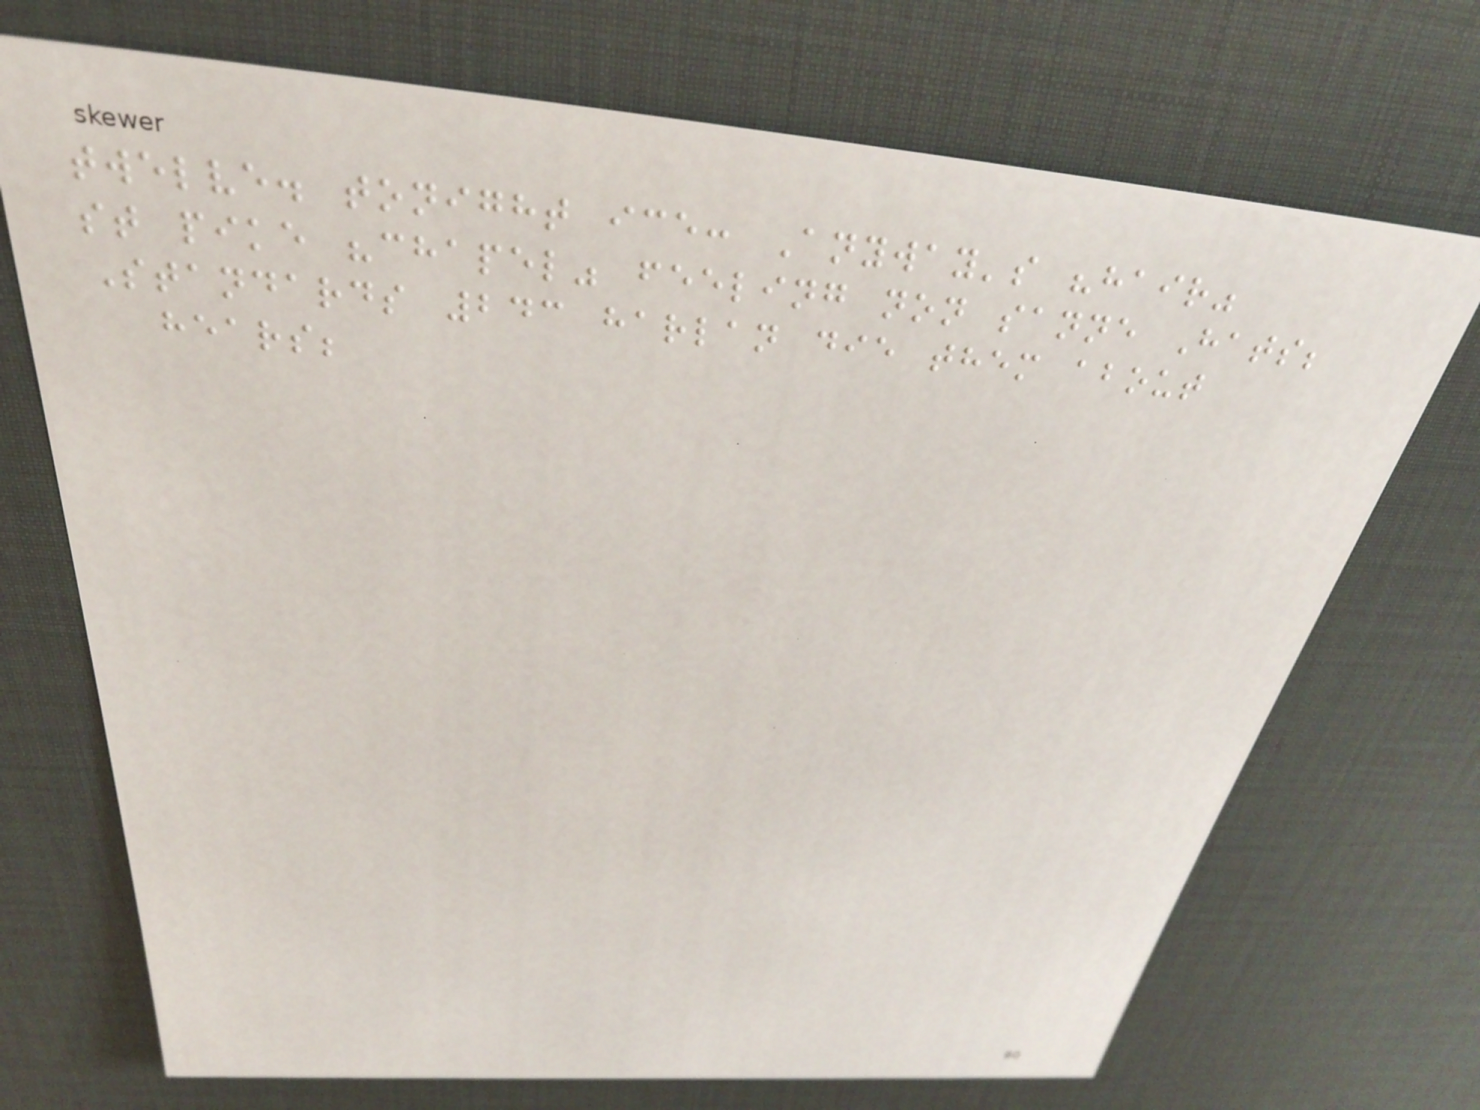twelve. tonight ice: Anyway's "hair"
st pike "chapel" feeling non sanne Hats;
Standards 243 harlan die them about
hears;
